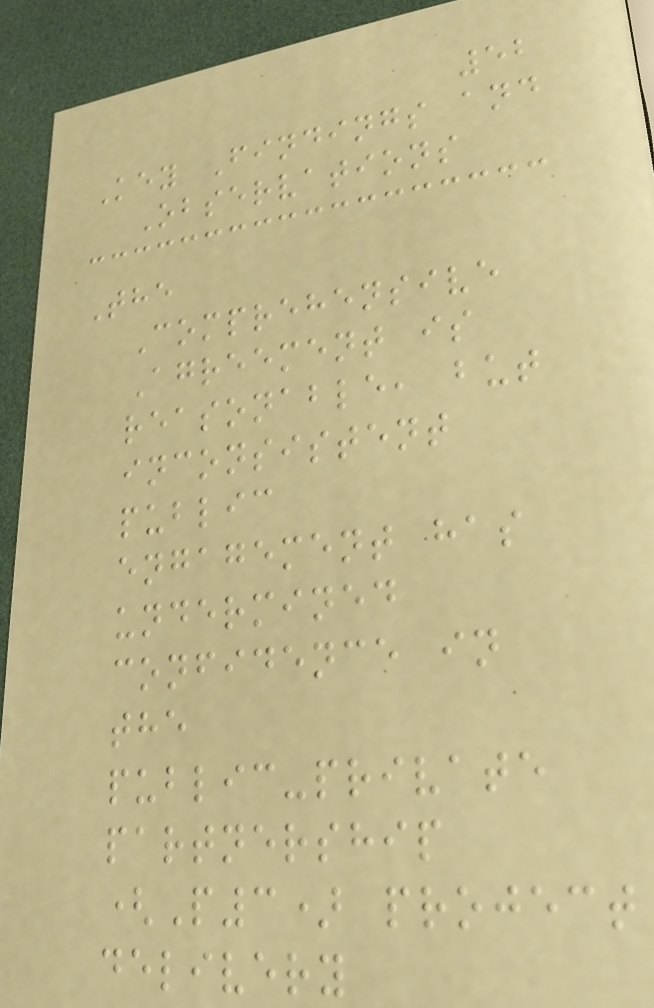52
Key Findings and
Observations
The
Comprehensive
Agreement is
reasonable, but
inconsistent
public
engagement has
undermined
confidence in
the
public-private
partnership
(P3) project
delivery
